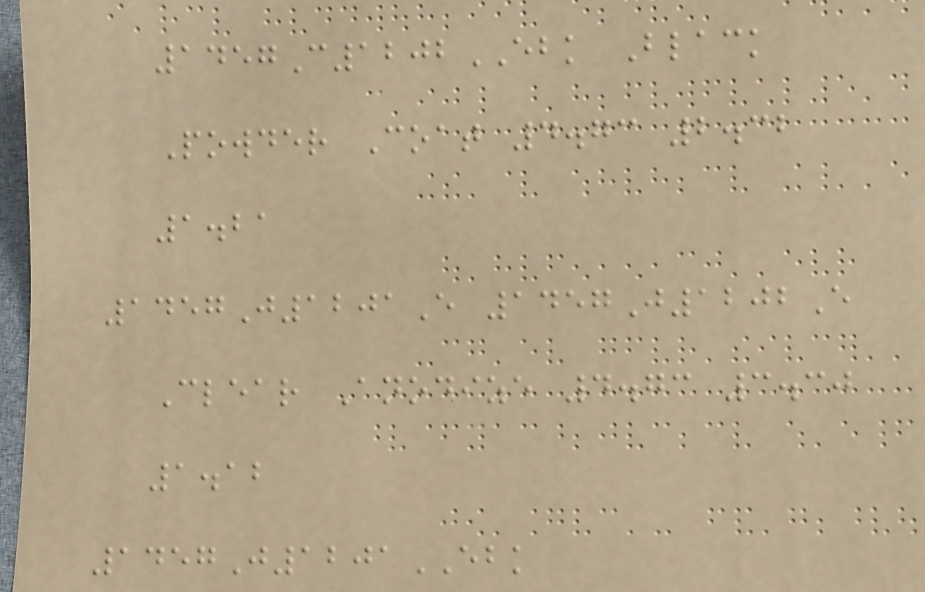1457C1202EBK Black
Powder Coat 4.73 2.32
1.21
1457J1201E 1457J1202E
Clear Anodize 4.73 3.30
1.12
1457J1201EBK
